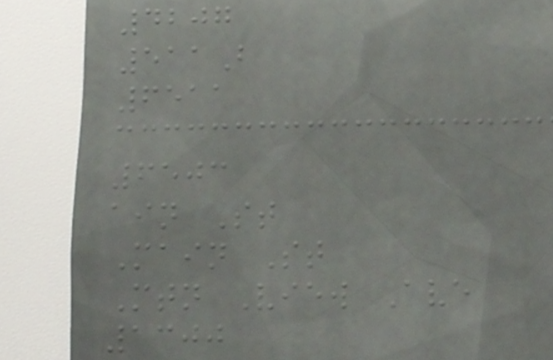4207
511B
6511
6503
ain St
Main St
Mtn View Ave
1300
